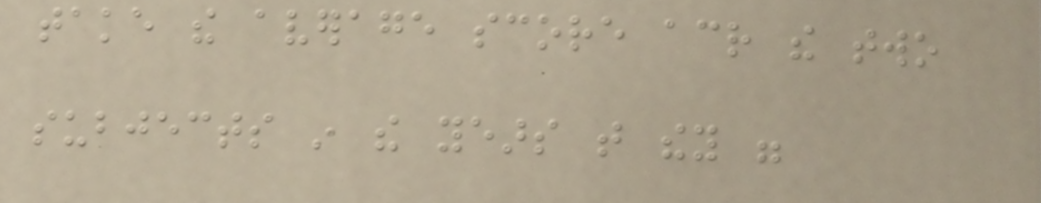take the average score across the two
subjects in the years that they were
